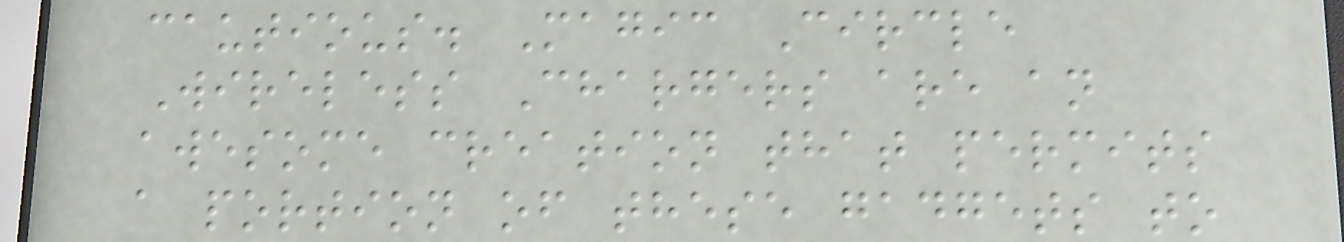cautious. Magic Circle
Wireless Chargers are an
awesome creation that permits
a portion of these gadgets to
